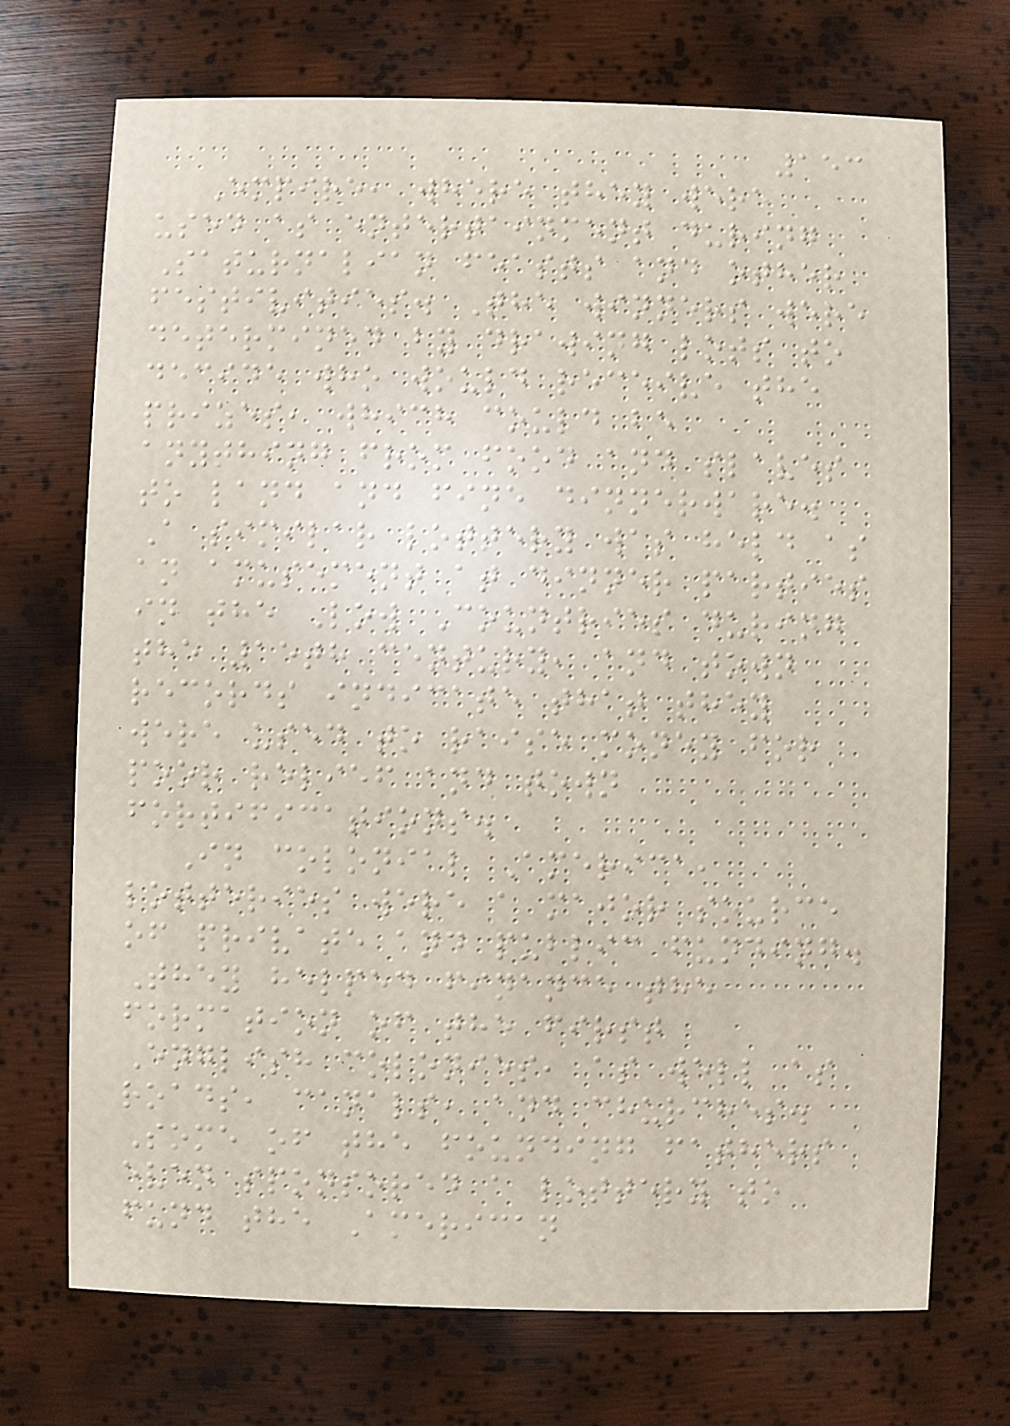153
Empire, where they were
used as entertainment during
Saturnalian feasts and other
festivities. The winners were
determined by drawing lots to
decide who would receive the
prizes, which could be
anything from food and slaves
to land and fine dinnerware.
A similar lottery was held as
an amusement at dinner parties
in the Low Countries during
the 15th century, and town
records indicate that they
were used to raise money for
poor relief and town
fortifications.
In colonial America,
lotteries were a major source
of private and public funding.
They helped finance the
formation of the first
English colonies, as well as
roads, canals, and churches.
Some of the founding fathers
even sponsored a lottery to
fund the American
